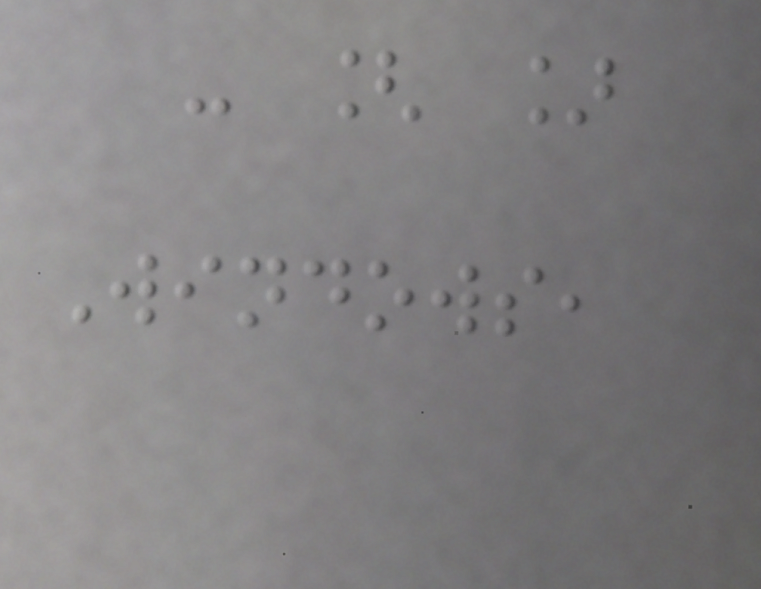- [ ]
Windows,
